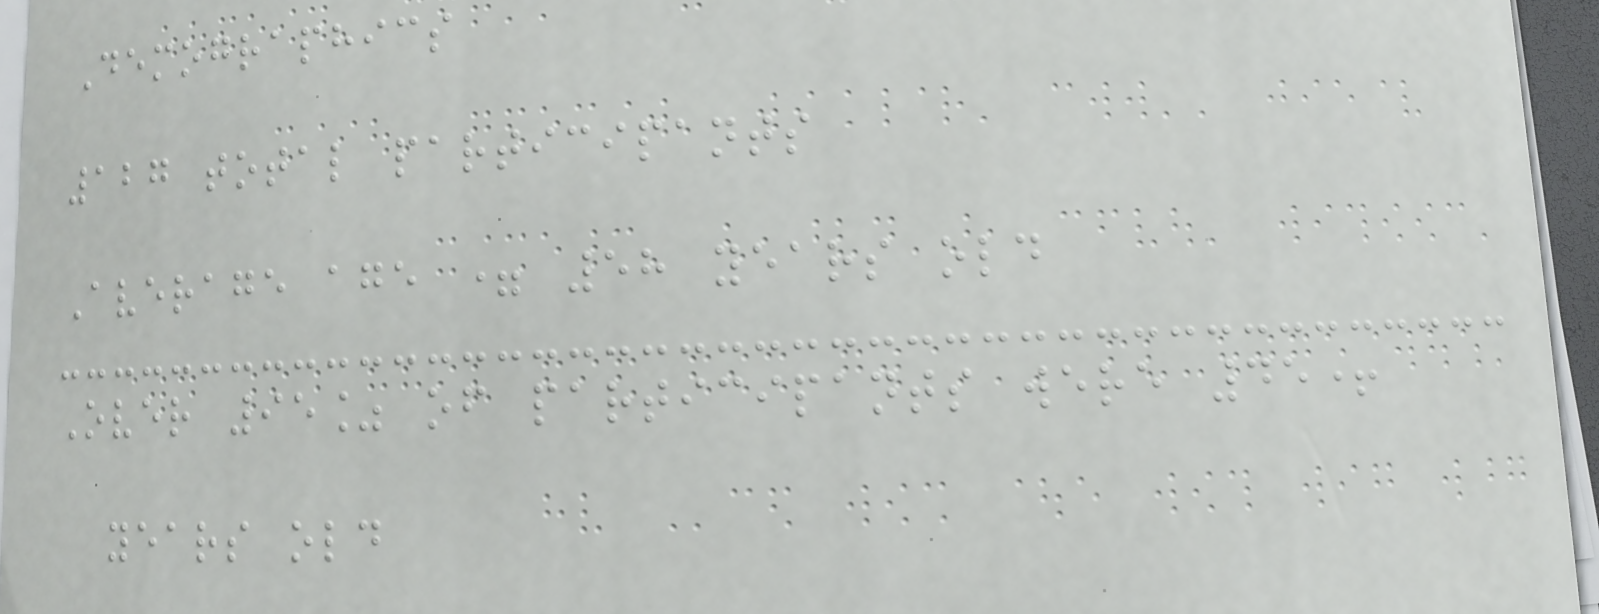Demographics
127 total participants
Average age = 58 years old
Over 95% of participants were 45+
years old
